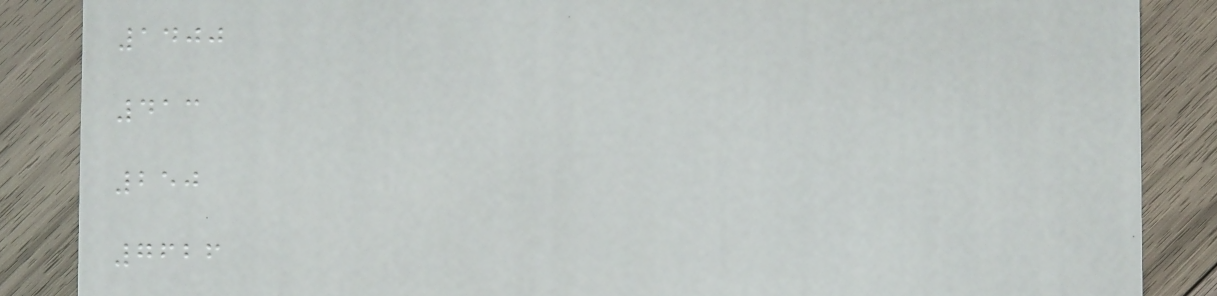1400
413
250
7626
